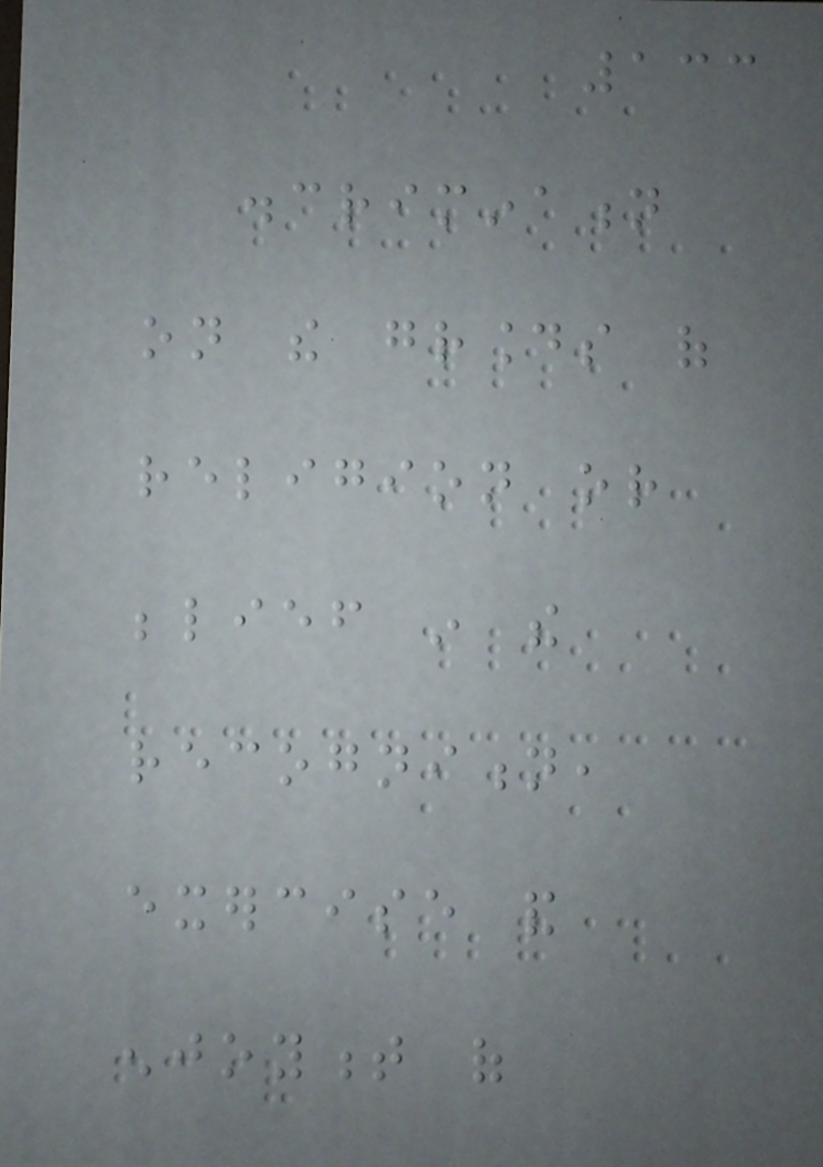133
discrimination
on the grounds of
religion or
belief in the
recognition,
exercise and
enjoyment of
